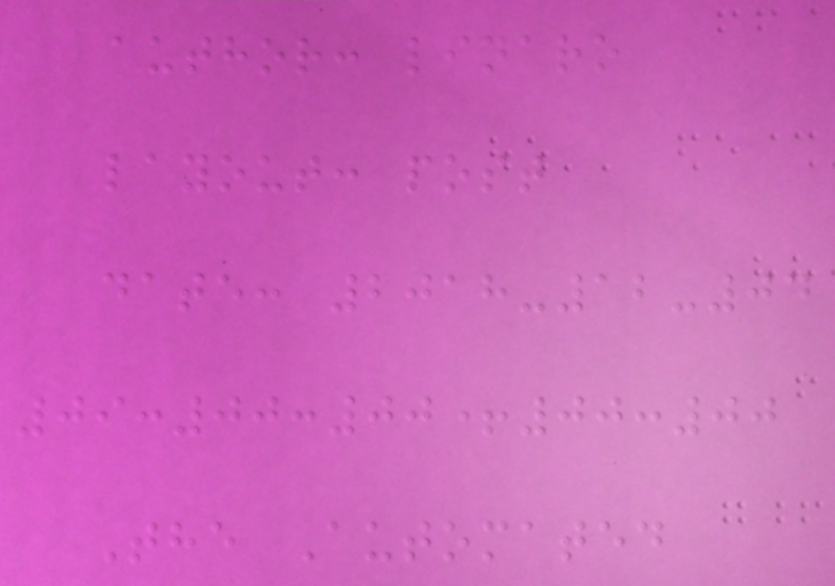author: linaro
layout: post
date: 2018-12-04
09:00:00+00:00
The Automated
